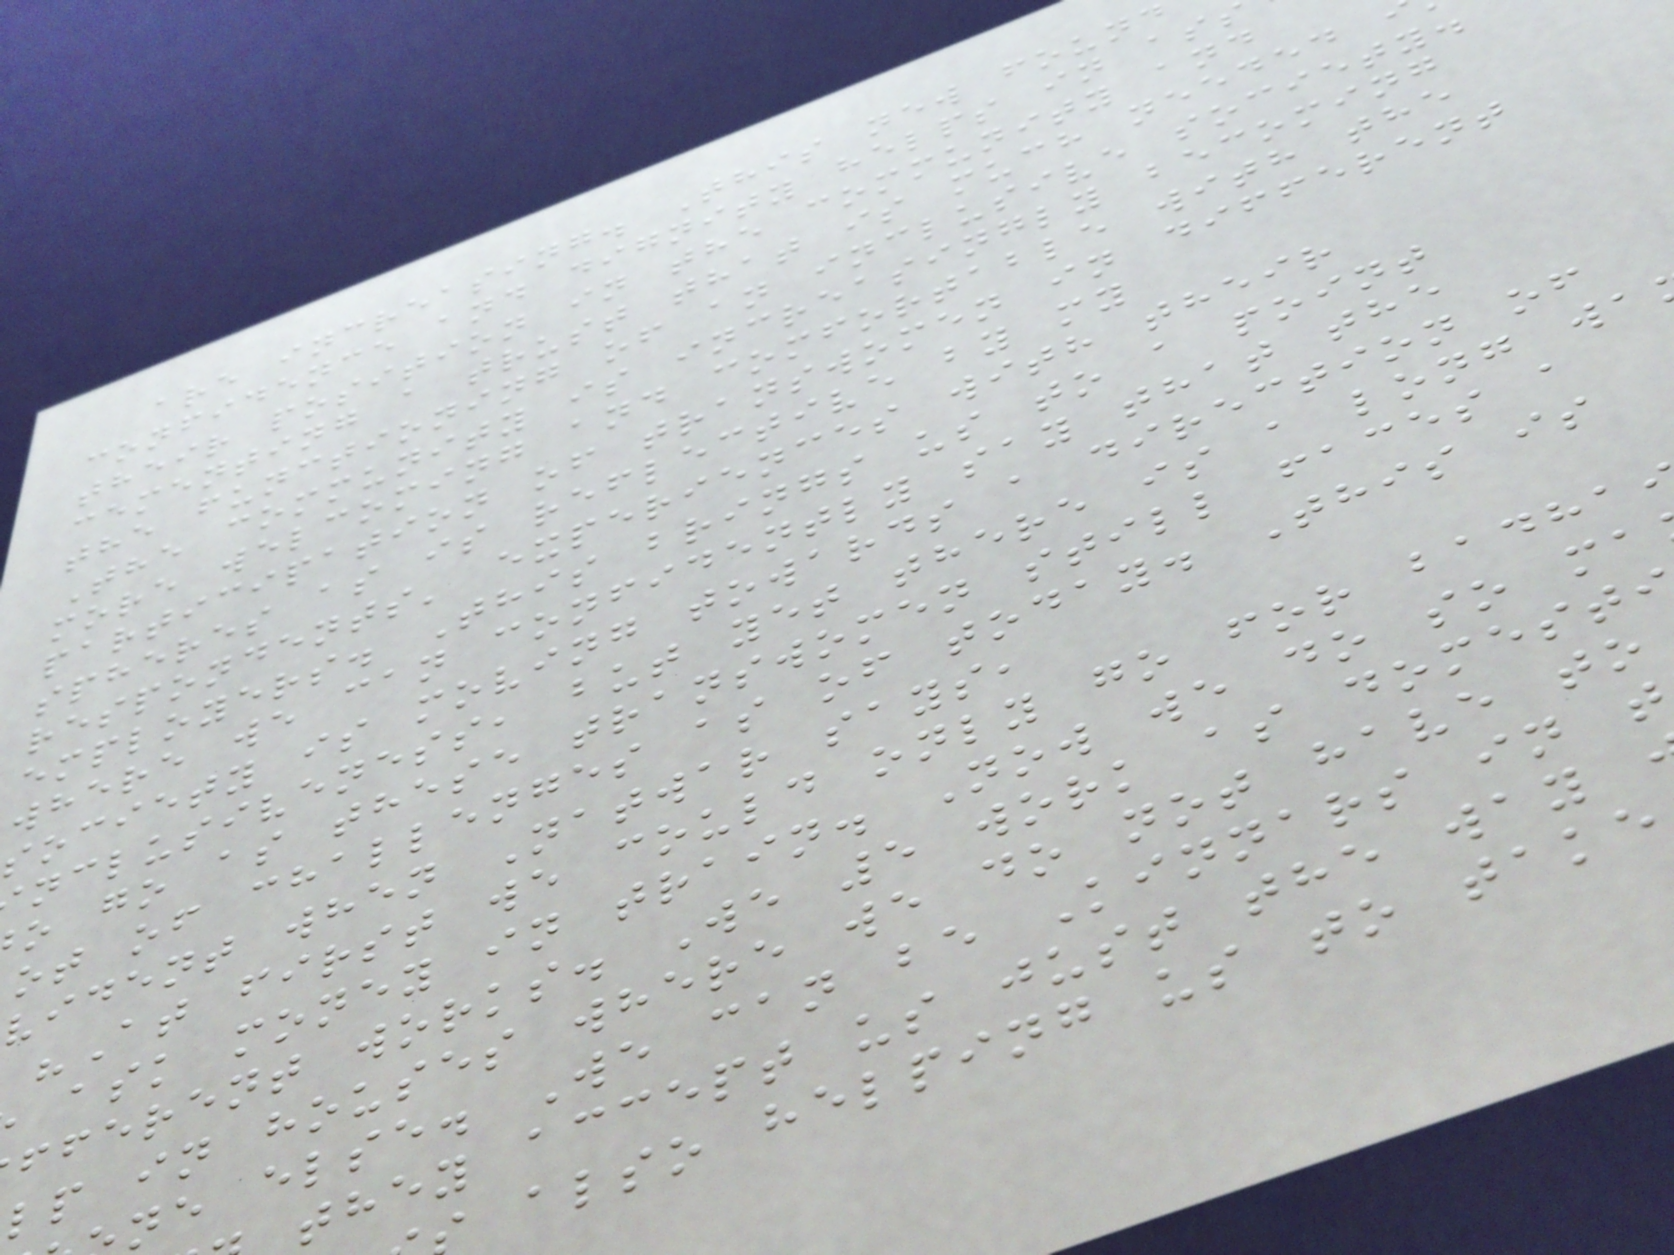are increasing. This new found
confidence and dignity helps in as
their position in the community and
cementing a trust that is much needed
the functioning of an inclusive society.
The community is increasingly becoming
more welcoming and comfortable with the
participation of transwomen in different
spheres as is reflective by my
respondents' experiences with their
employers. This brings us to a point
where we can confidently say that the
society is moving towards a direction of
nclusiveness, but yet there is a long wa
o go as these transwomen still faces a
ot of challenges as of today. This is
vident when Natwar says,
"At first we could only go for badha
ask money in train. Now we do so ma
fferent works. We 5 work as domest
lp in houses where we do not have to
ne else. We can be Kinnars in t
they accept us just the way
also helping us to take
